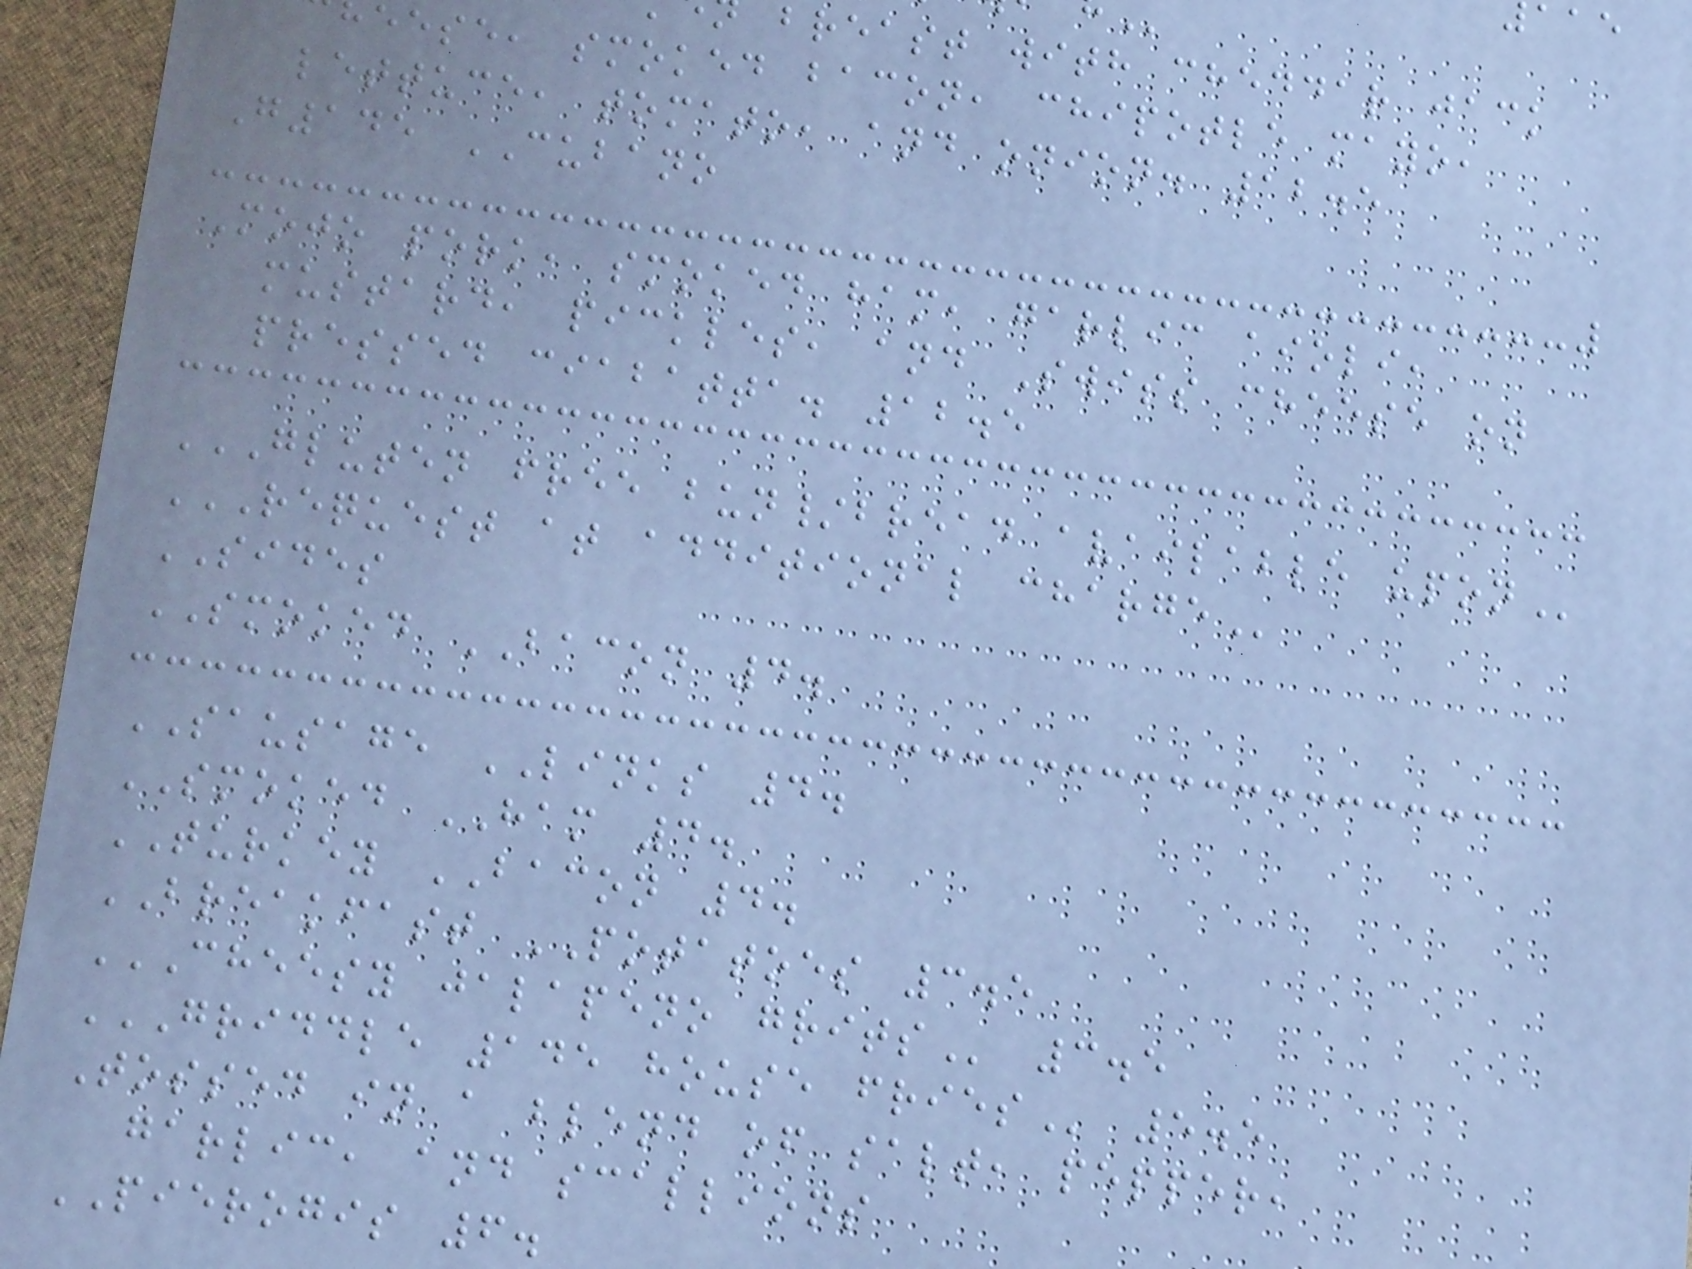breast with cheddar jack
eese, smoked bacon, chipotle mayo,
lettuce, tomato, and onion. 12.5
G145 CUBANO
Mojo pork, smoked ham, garlic aioli,
mustard, pickles, and Swiss cheese on
pressed ciabatta. 12.5
GLUTEN FREE BUN/BREAD AVAILABLE UPON
REQUEST AT ADDITIONAL CHARGE
SIDES
SMOKED BACON 4.
SAUSAGE LINKS 4.
SMOKED HAM 4.
TURKEY BACON 4.
BREAKFAST POTATOES 3.5
CHEESY JALAPENO GRITS 3.5
GRIDDLE 145 HOUSE FRIES 5.5
Tossed in a blend of salt, pepper,
garlic, and scallions
PIEROGIS 6.
